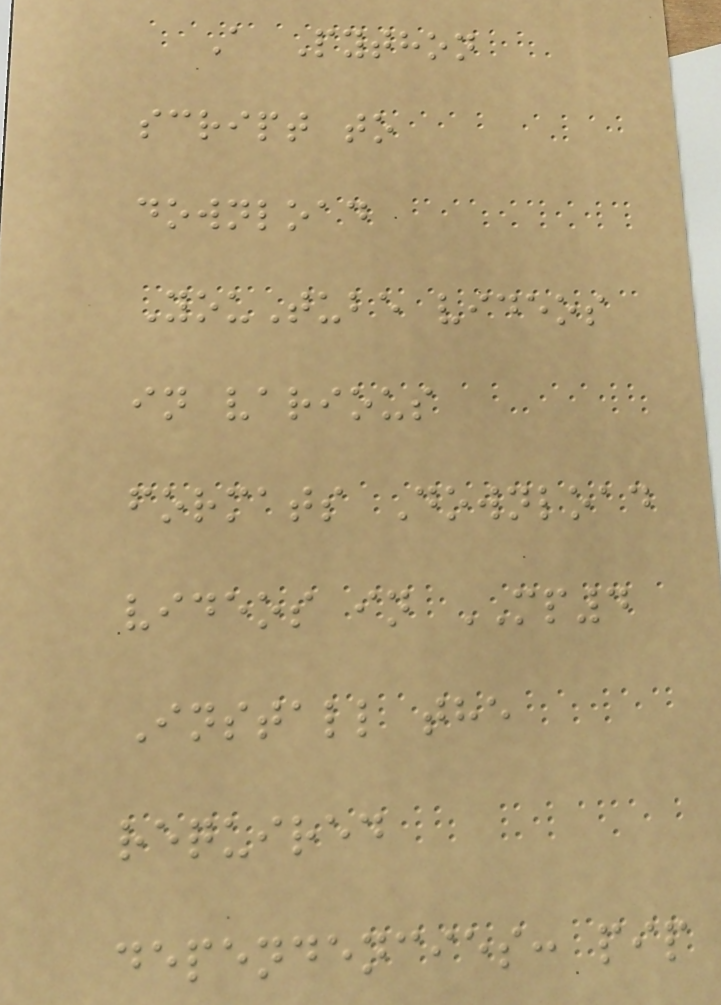A Python
script to
download
YouTube videos
in various
formats Download
videos in MP4
Install the
required
dependencies: pip
